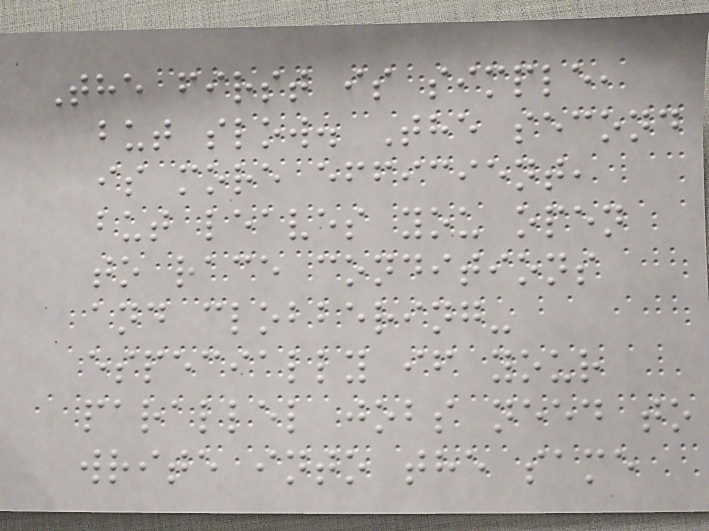The first is simple,
but slow. The second
is more efficient,
but leaves you open
to race conditions
and clobbering-
especially if your
parallel jobs need to
write into the same
